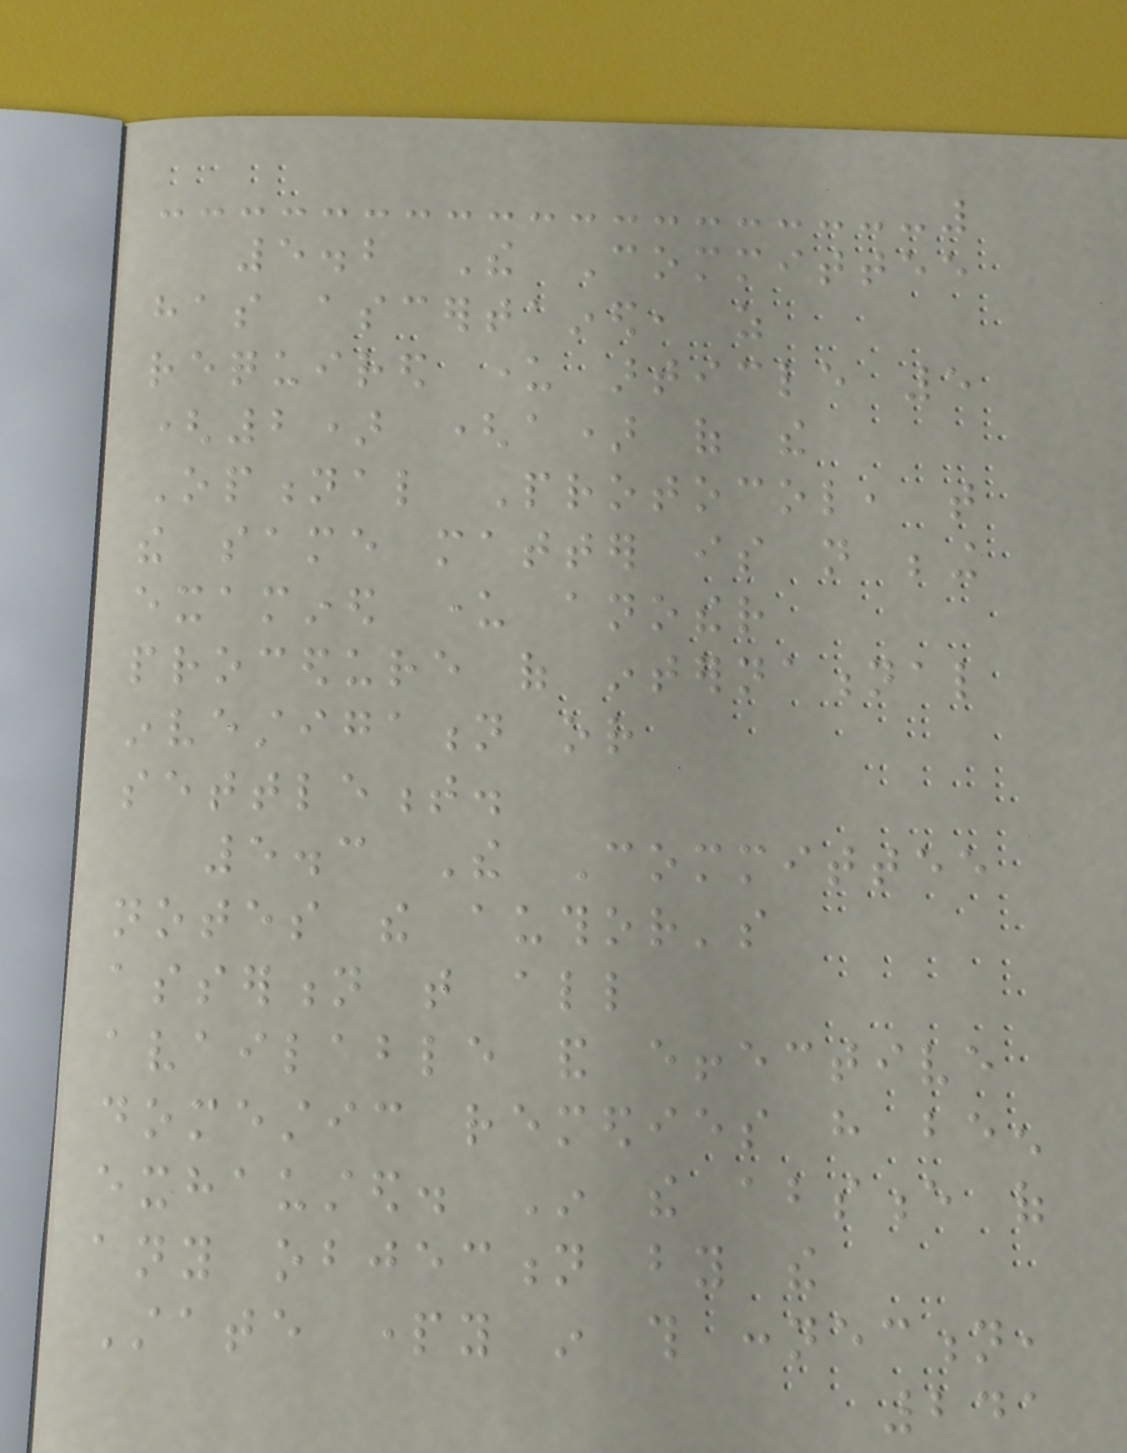5.2 The Committee
has ascertained, as
required under article 5
(2) (a) of the
Optional Protocol, that
the same matter is not being
examined under another
procedure of international
investigation or
settlement.
5.3 The Committee
notes the author's
assertion that all
available and effective
domestic remedies have been
exhausted. In the absence of
any objection by the
State party in this connection,
241
